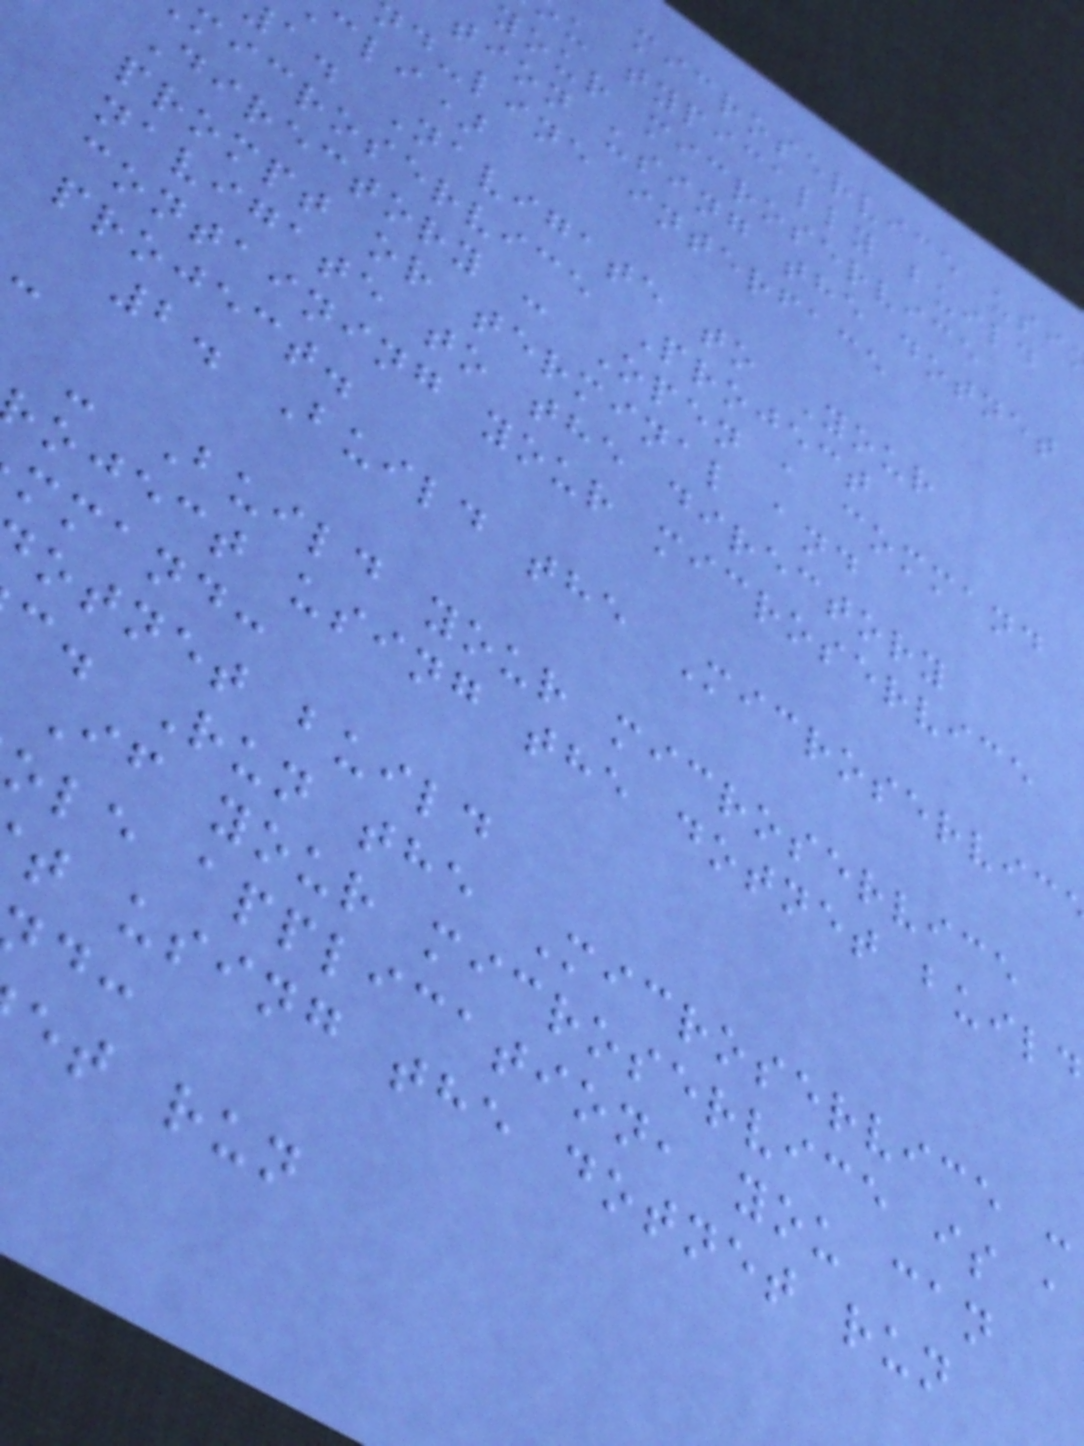microservice usi
u typically build
your microservice
tion using the dotnet
d-line interface
cli)
a. Navigate to Your
microservice Project
Directory : Open a command
prompt or terminal and
navigate to the directory
containing your microservice
project.
2. Build the Microservic
:
- Build your microservice
oject using the dotnet build
mmand:
otnet build
c. Run the Microservice :
If your microservice is a
ole application, you can
t using the dotnet run
et run
